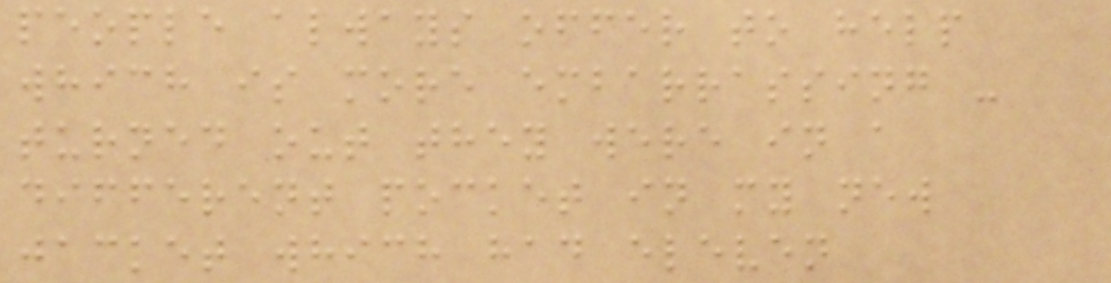people always offer to help
which is more embarrassing -
turned out they were in a
different pocket in my new
jacket which had eleven
